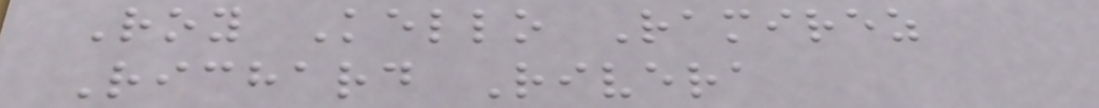Roy Kello Ramirez
Richard Rivera
